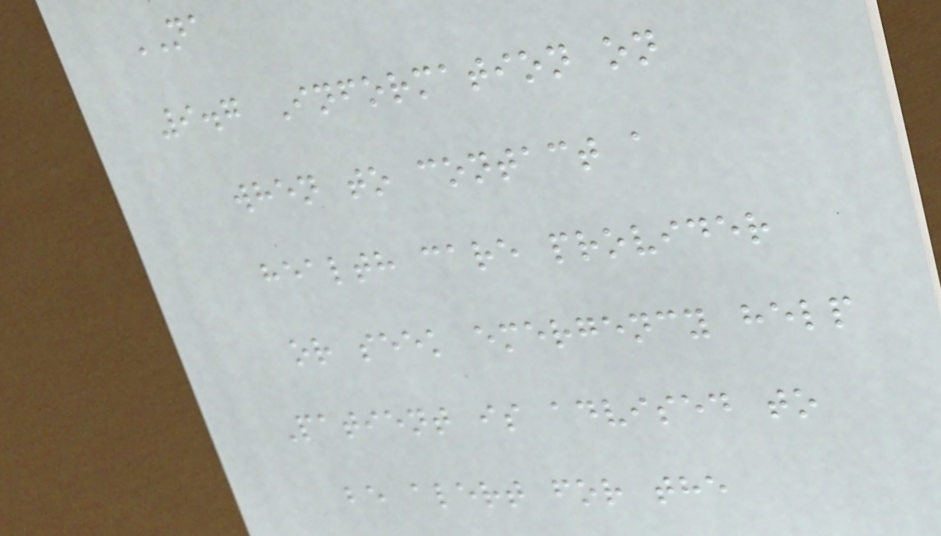NA
9.7 Information on
when to contact a
health care provider
or seek emergency help
Patient is advised to
be alert for the
